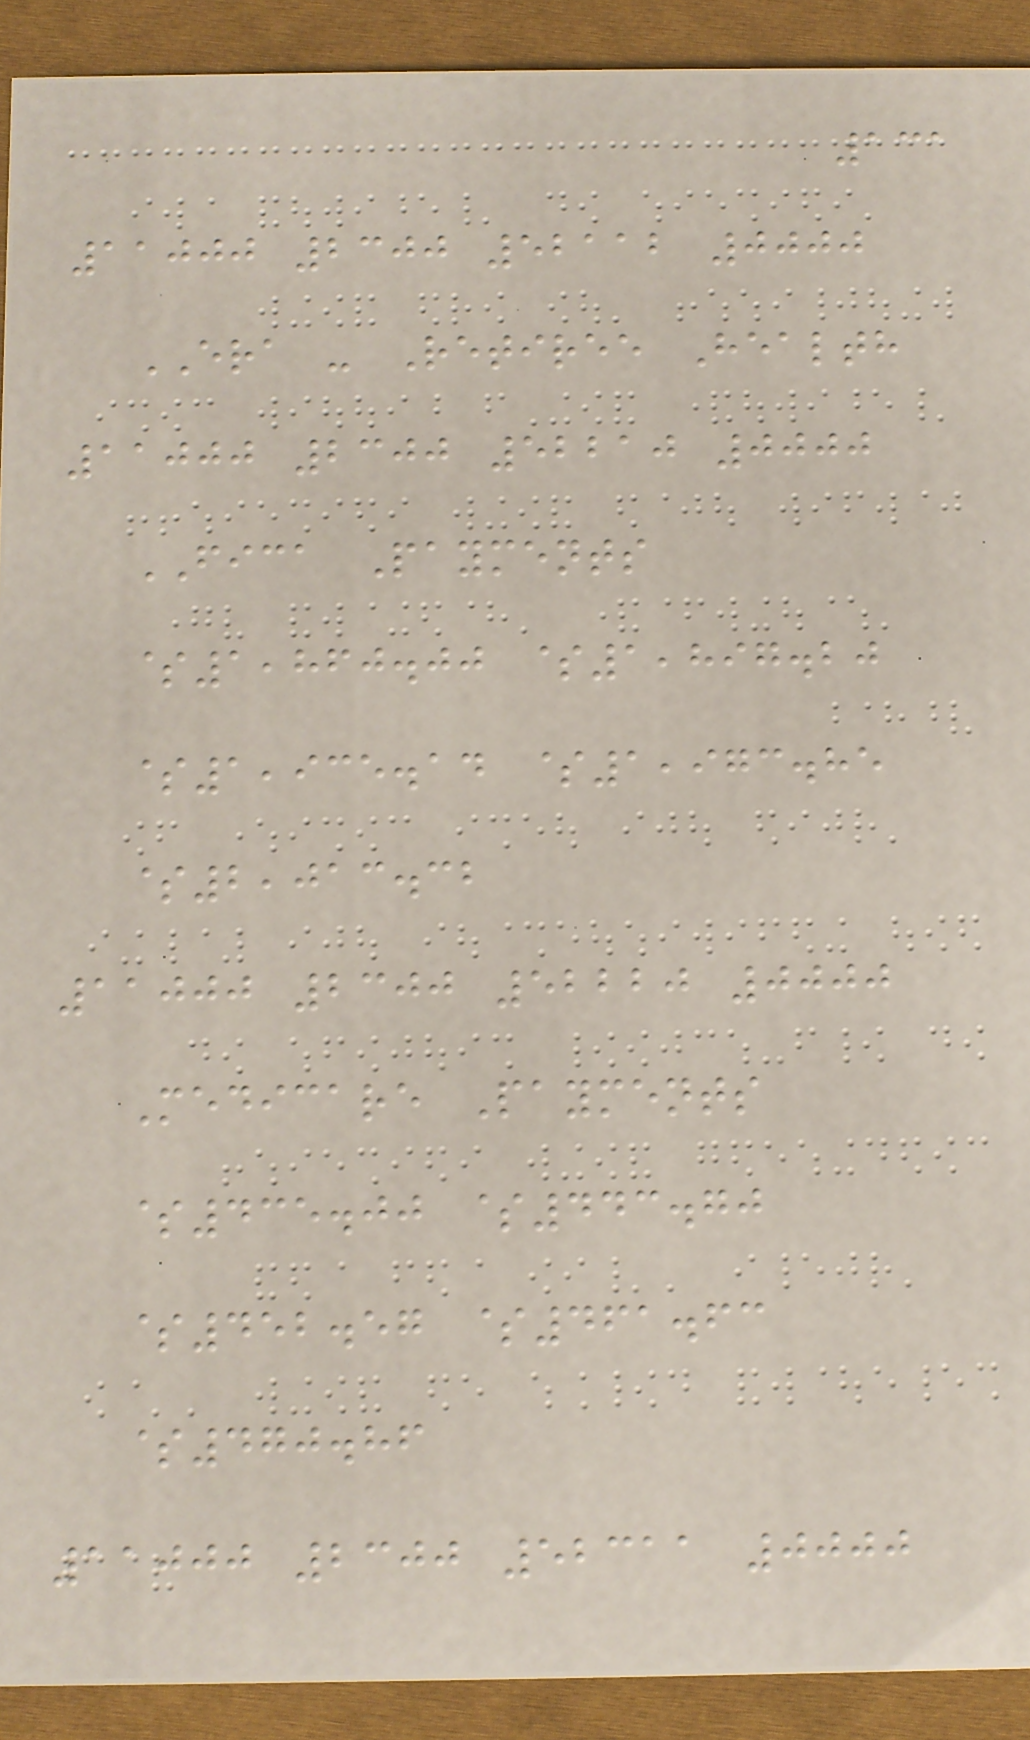131
11000 2300 52112 0000
ERA - Retiree Health
11000 2300 52210 0000
FICA Payments
$1,860.00 $1,897.20
$1,935.14 $1,973.85
$2,013.32
11000 2300 52220 0000
Medicare Payments
$435.00 $443.70
$452.57 $461.63
$470.86
11000 2300 52311 0000
